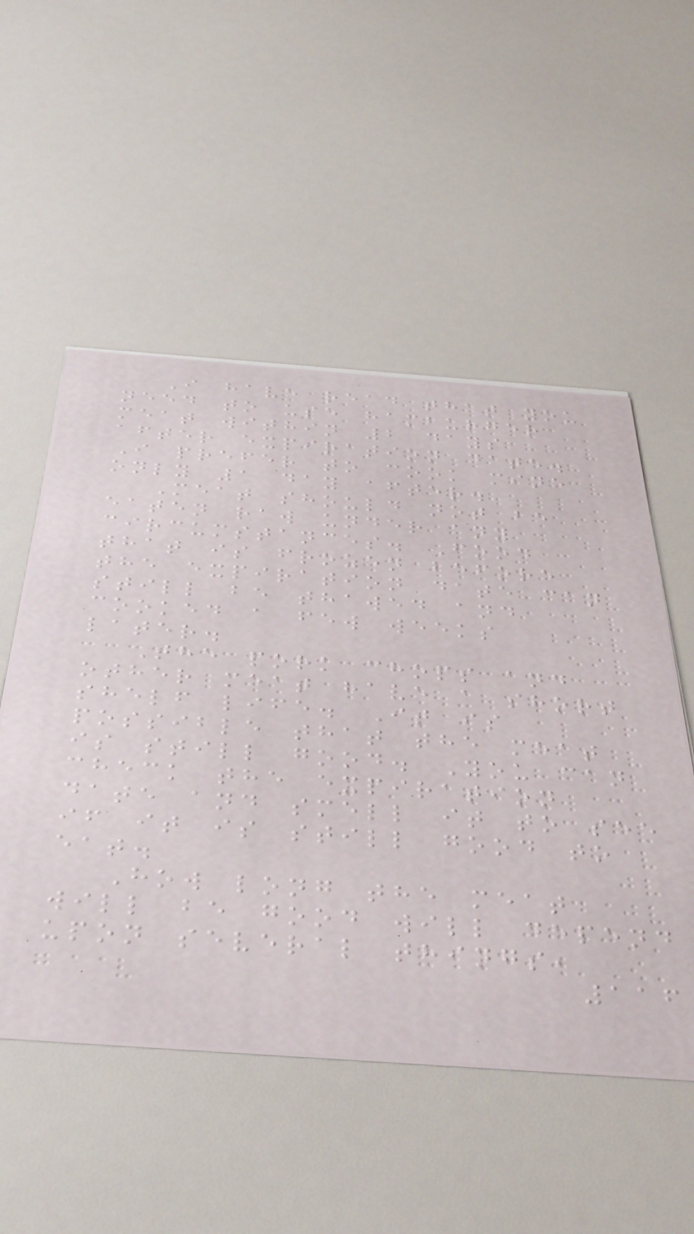I have read that you
need to use hamburger
meat within 2 days
after expiration date.
I prefer to cook mine
only 1 day after.
Meat should not be
eaten raw under any
circumstances. Food
that is frozen before
the expiration date can
still be thawed and
cooked a few weeks
later.
The pork chops and
other meat have a short
shelf life. It is
possible that the meat
is still good. You can
check the expiration
date and smell it to see
if it is still good to
eat.
How long the meat
will be good will depend
upon several things,
116
